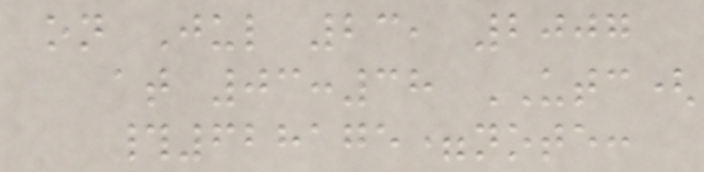on Jul 23, 2007
at 03:38 UTC(
#628175=note:
